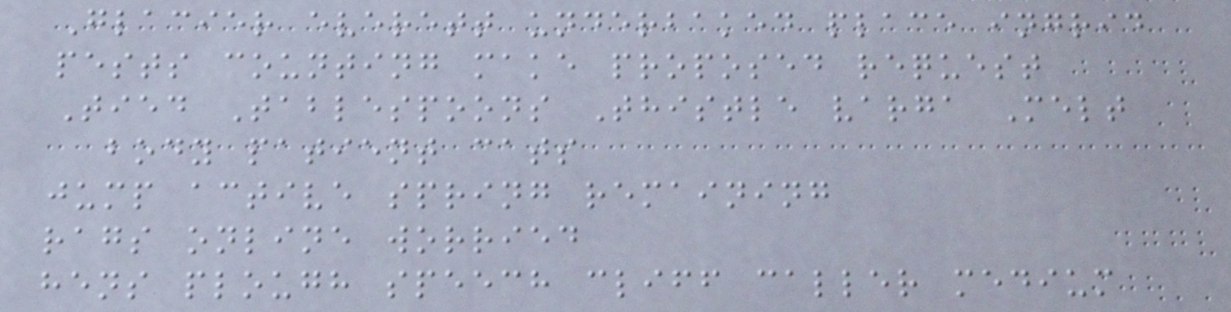Glacier everett underbaked place ingrid
pests counting make proposed request
Tied Tablespoons Thistle varga Melt
body patient cats
jump active spring remaining
rags online worried
hens plough speech cliff caller medium
